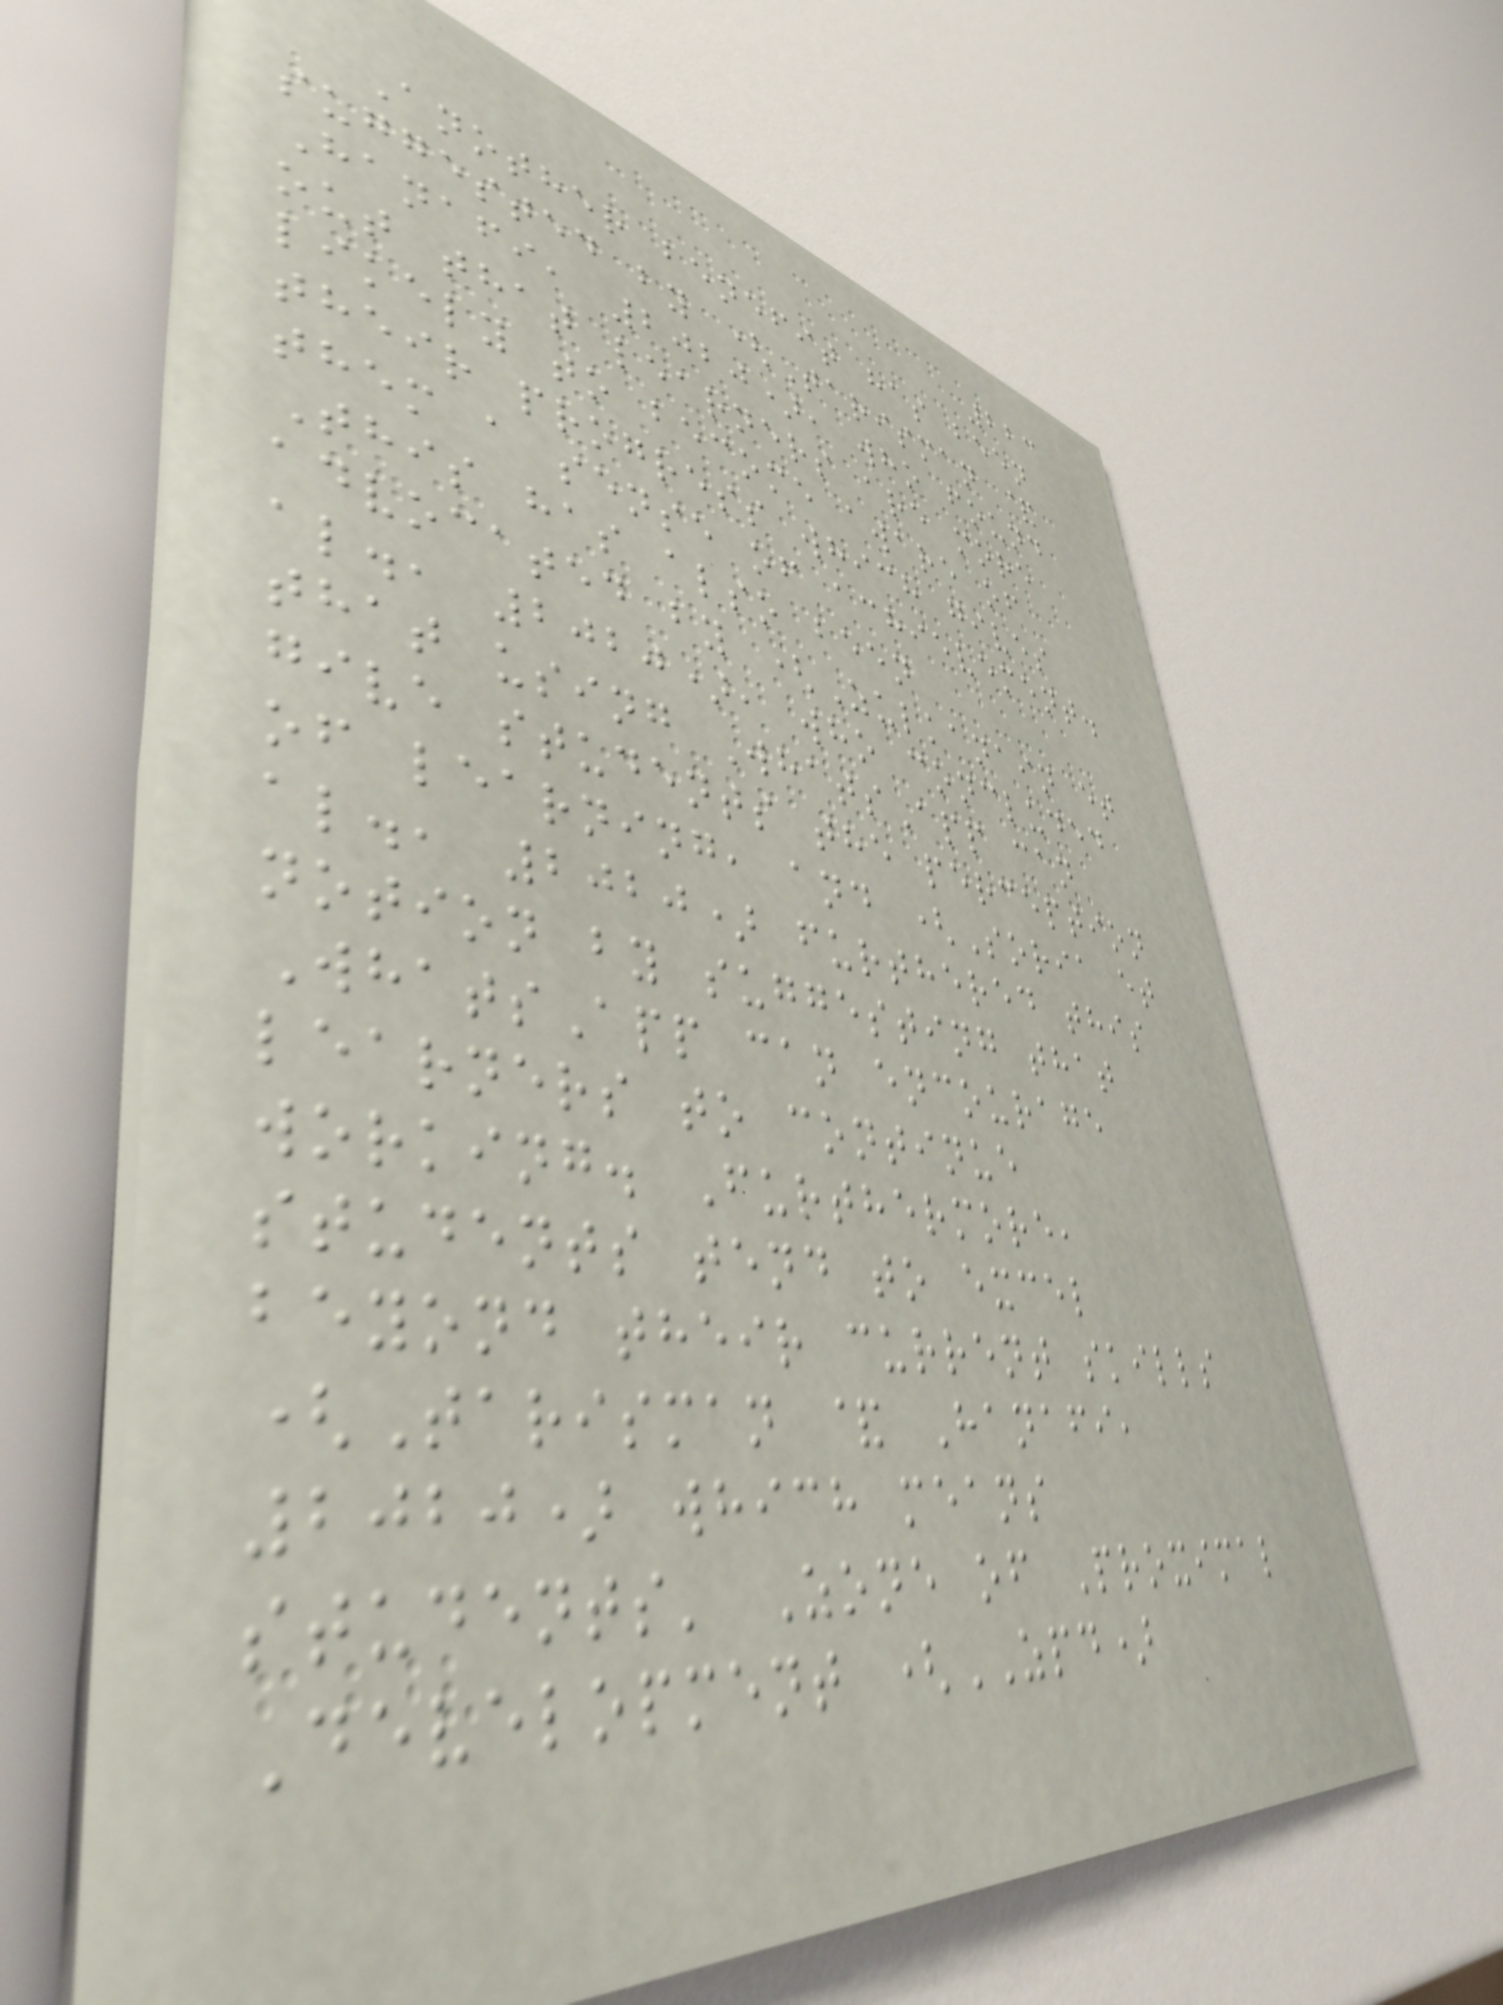223
Another benefit has been
suggested by (Tarisman &
Hanafi, 2020), who found
out that learners are more
likely to become aware of
their progress which gives
them a sense of achievement.
This has also been
advocated by (Zulkanain et
al., 2020), who concluded
that using WhatsApp can
give students the perception
of learning, and (Soria et
al., 2020) furthered this
notion by suggesting that
WhatsApp can encourage
learners to continue
working. Furthermore,
students tend to excel
beyond their current skills
(Tarisman & Hanafi,
2020) which means
students' Zone of Proximal
Development (ZPD)
